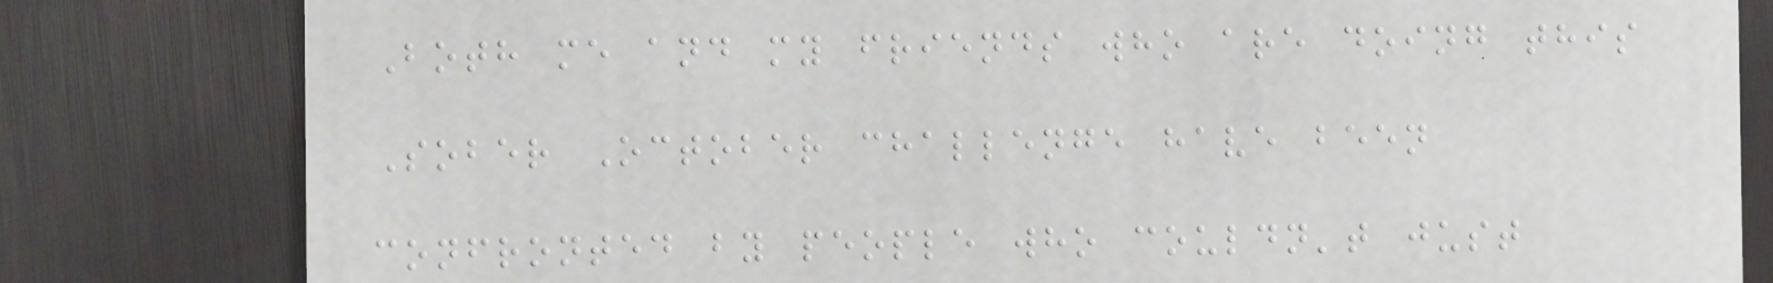Both me and my friends who are doing this
Sober October challenge have been
confronted by people who couldn't just
